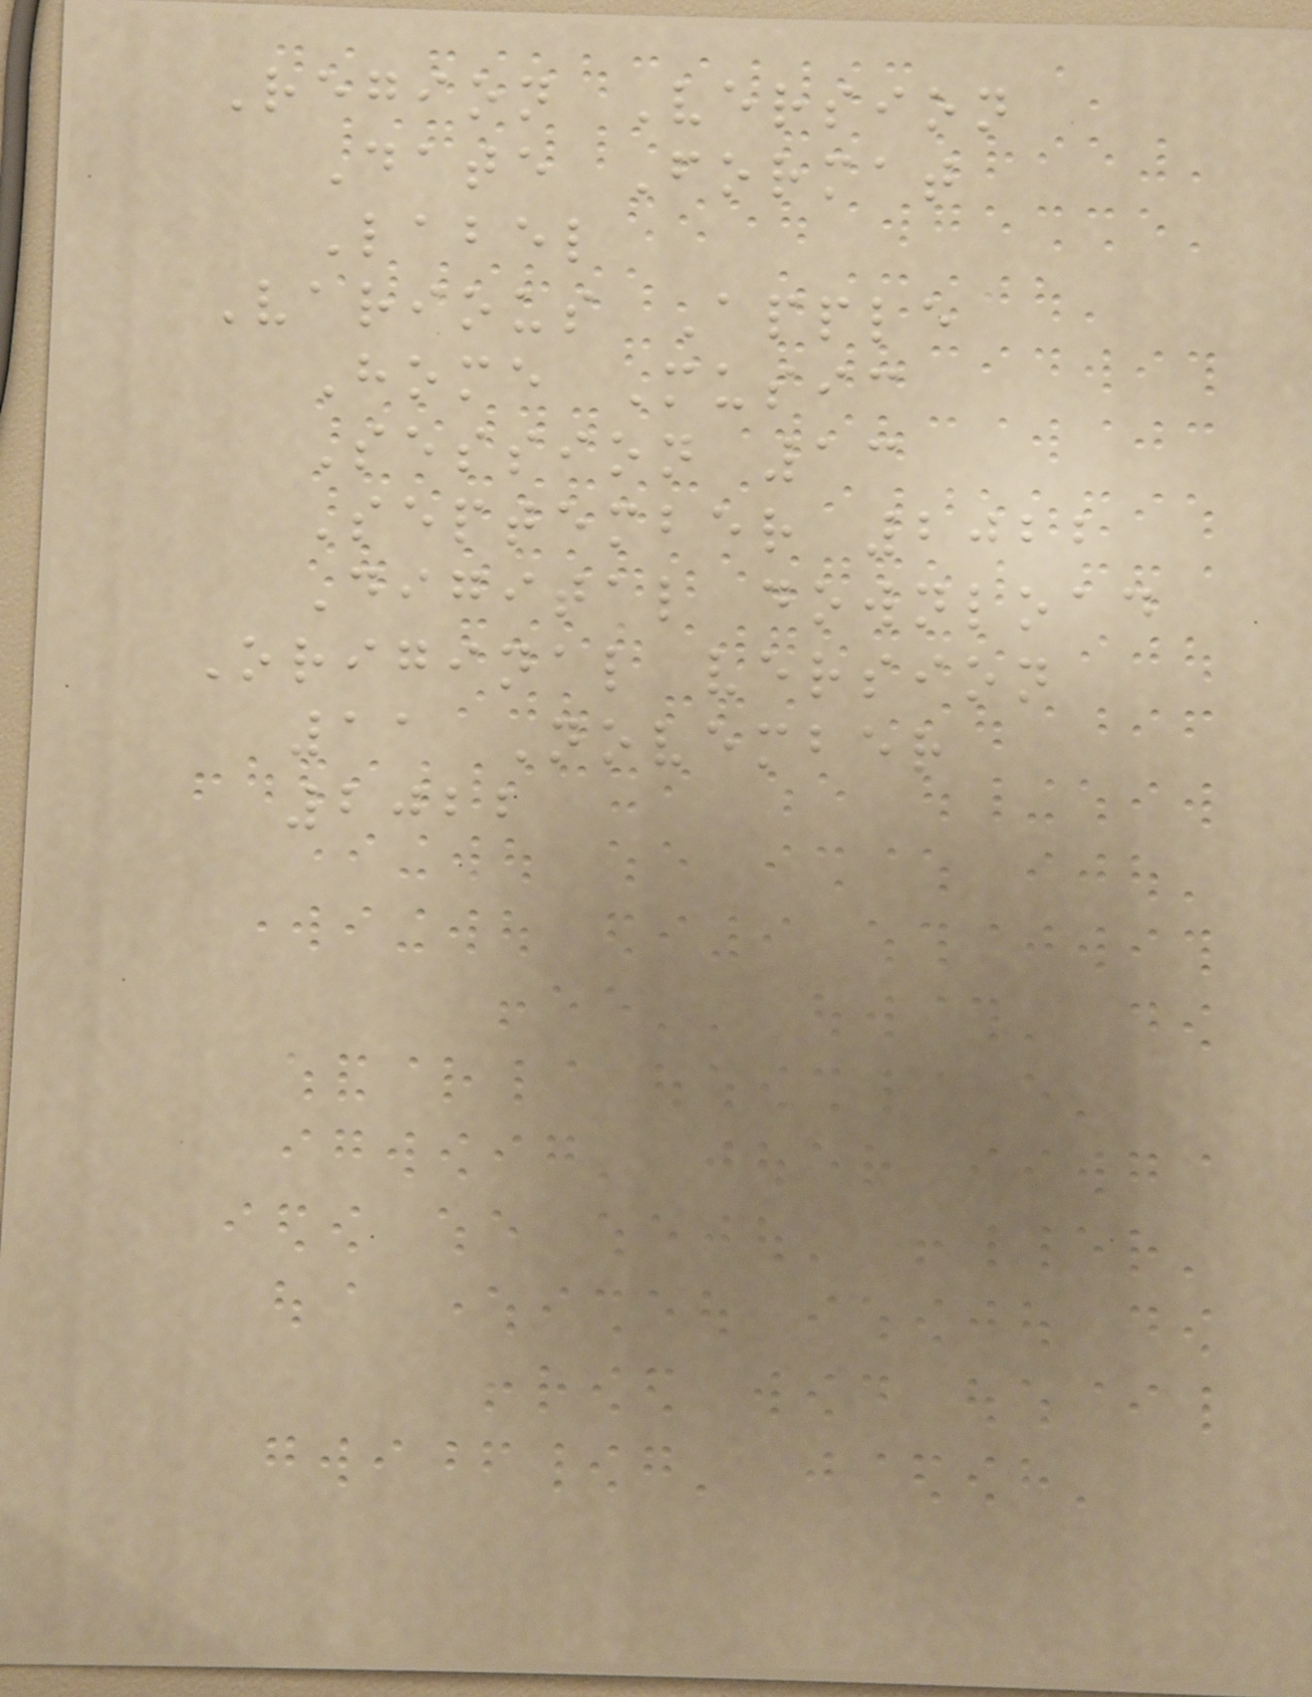Region Version
Date Format
Label
Various Apple
Home Music
Session 13
September 2022
Digital download
Original version
11 November
2022
